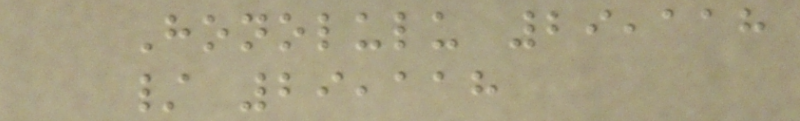Honolulu 29,118
/ 29,118
